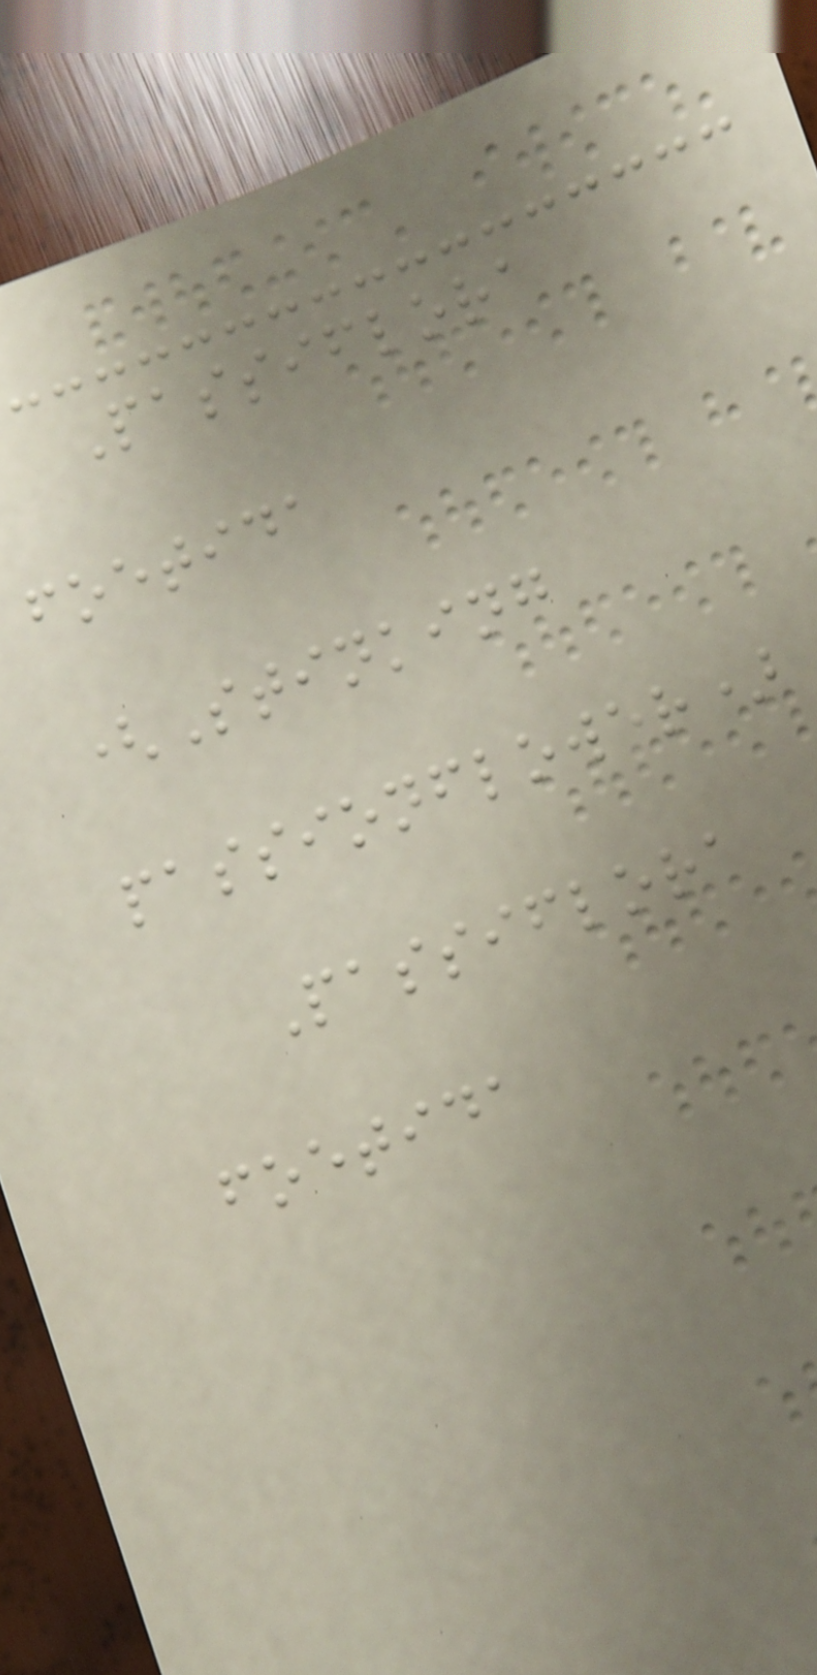Passiflora
foetida
(Stinking
passionflower)
Passiflora
foetida
